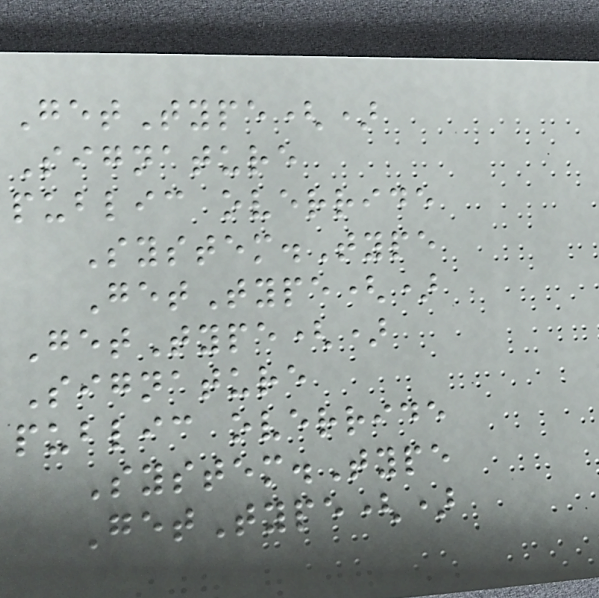GetType()
Signature
public override
System.Type
GetType()
GetType()
Signature
public override
System.Type
GetType()
